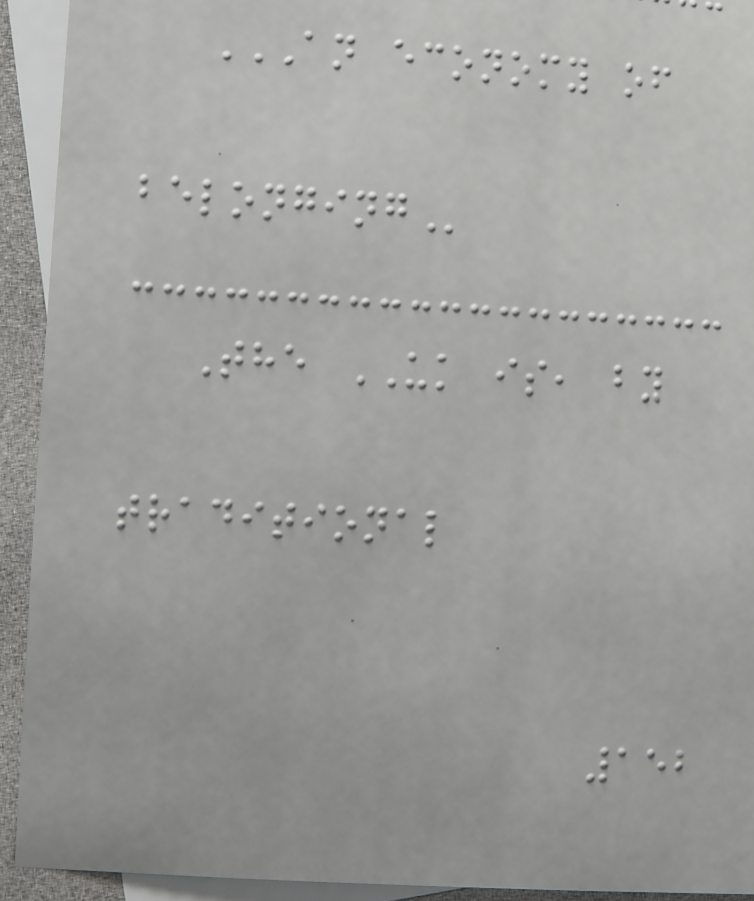AN ECONOMY OF
BELONGING
The UK is, by
traditional
152
